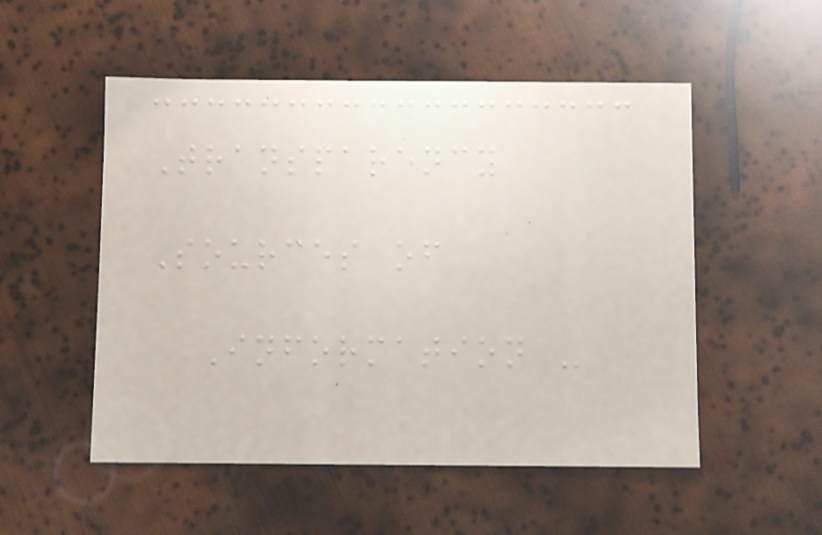Transparency
Sources of
Information -
